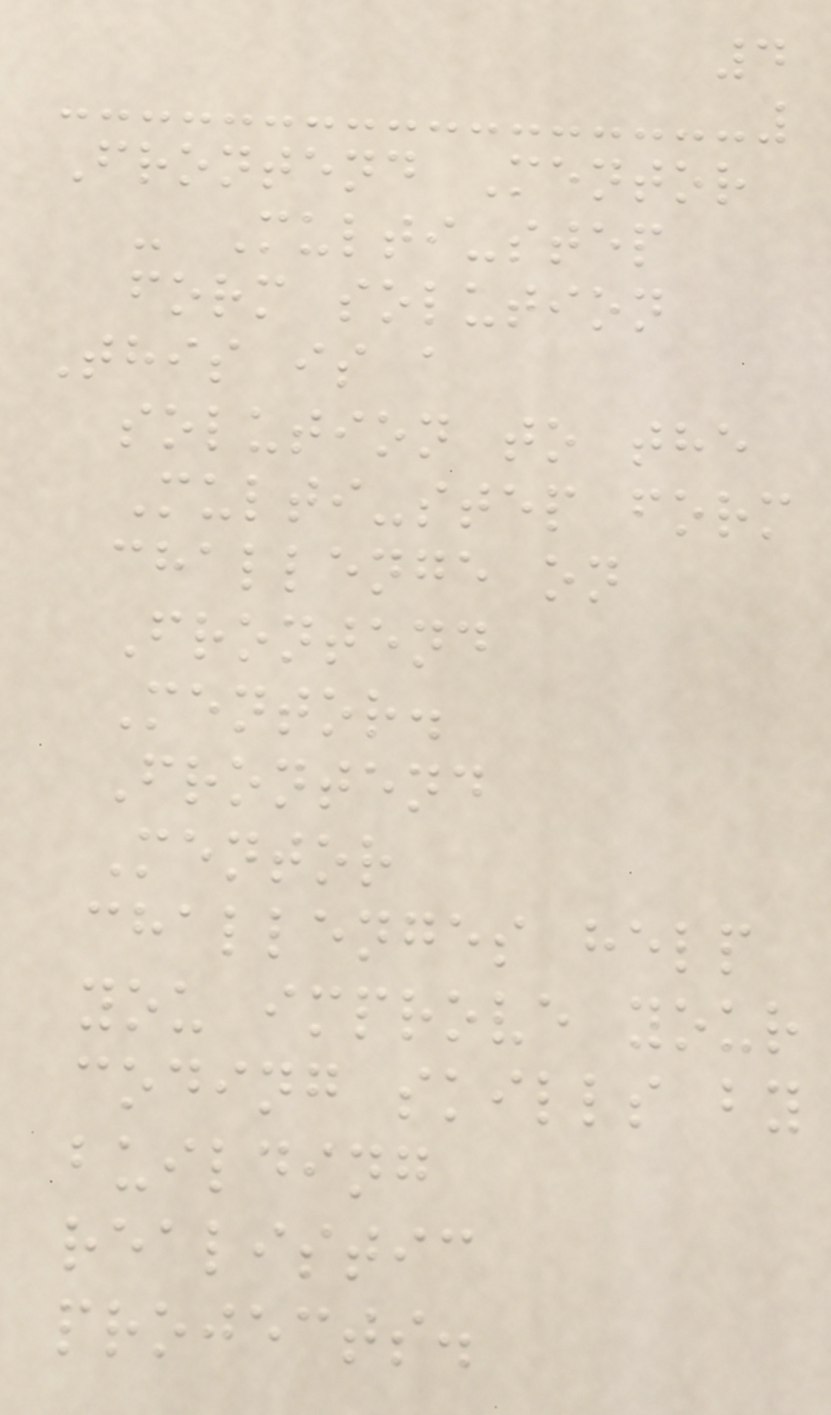4
Frontend Mentor
- Multi-step
form solution
This is a
solution to the
Multi-step form
challenge on
Frontend
Mentor.
Frontend
Mentor
challenges help
you improve your
coding skills by
building
realistic
projects.
